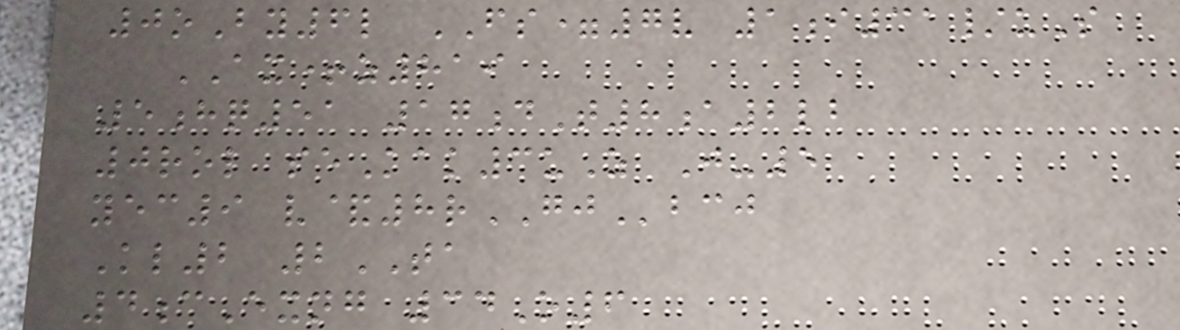0oBy6l FS=7v 1i31/uS
AX+z819
5hq51 17dT8a2lb
0rol seKak3uZ J-5
yec9 v&8rGJbcj
Kl2 2TA
4cExng 34O6
